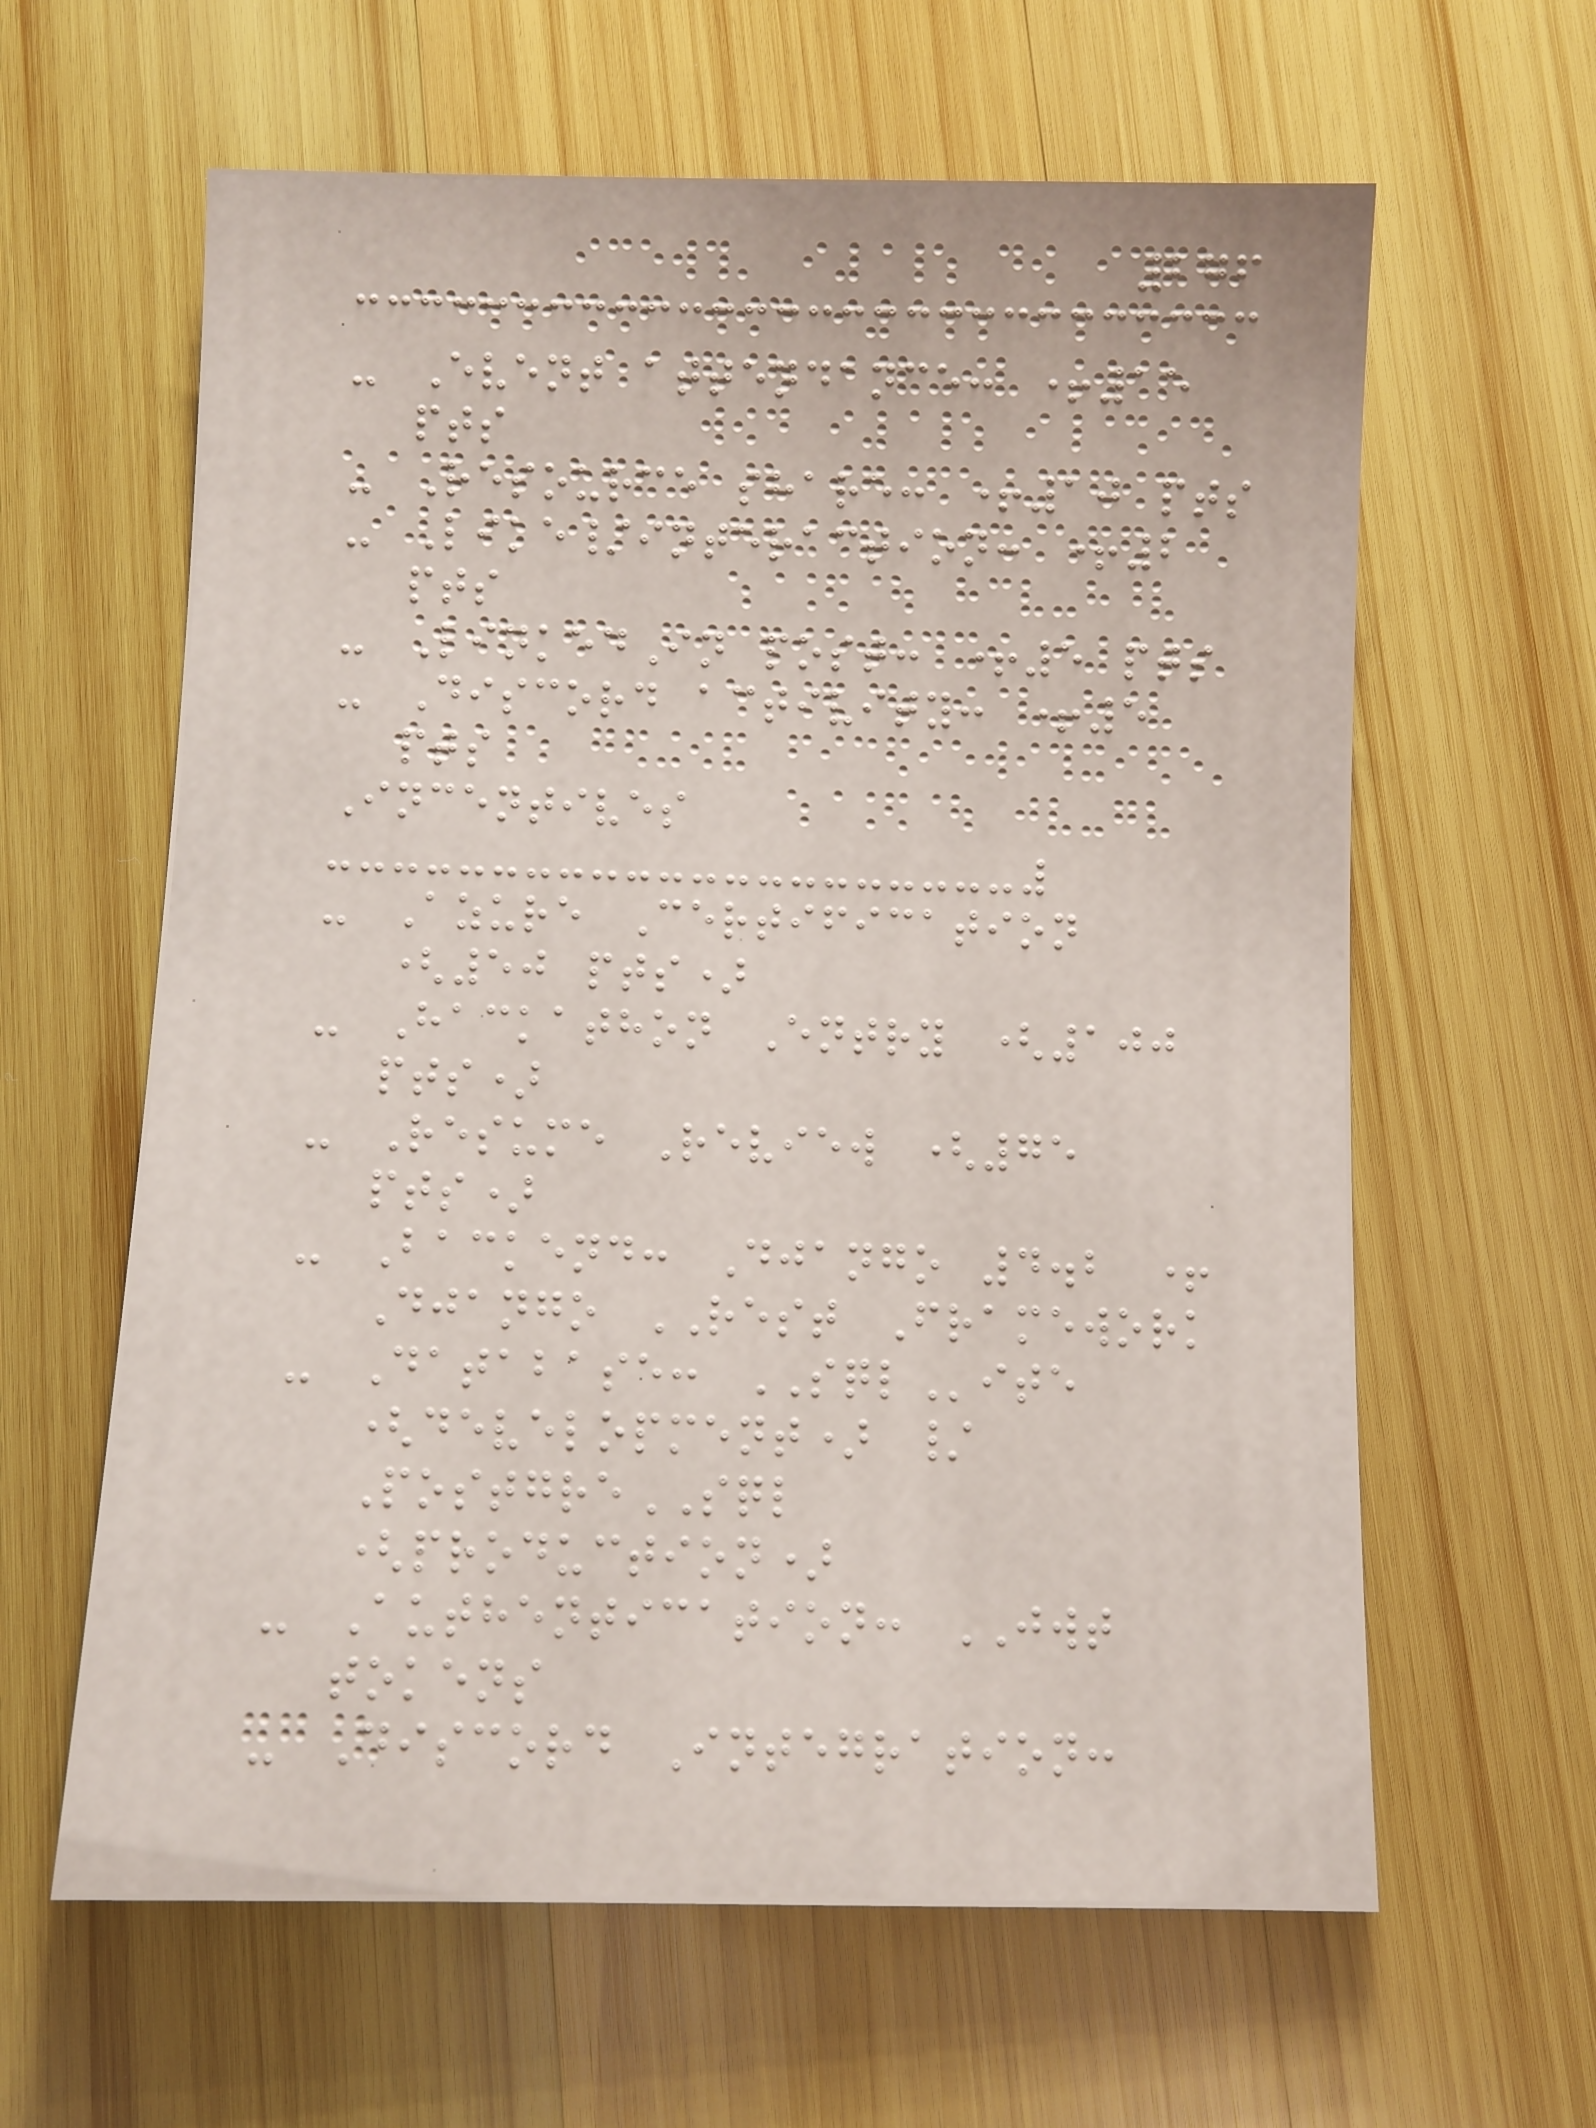276
- Event attendance: +15
pts
- Resource share: +10 pts
- Like/interaction: +2
pts
- LinkedIn post: +5 pts
- Discord activity: +5
pts
Incentives
- Azure Certification
(50 pts)
- Hackathon Entry (100
pts)
- Resume Review (75
pts)
- Backend: Django 4.2 +
Django REST Framework
- Database: SQLite
(development) /
PostgreSQL
(production)
- Authentication: JWT
tokens
- Discord Integration:
